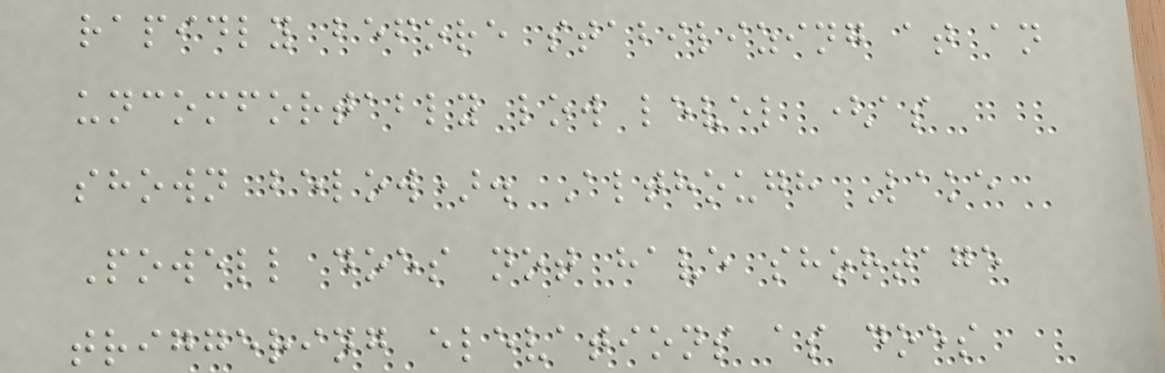rapidly before stabilizing at an
uncomfortably low level (as
shown below). Although Lake
Powell does not have shortage
triggering elevations as does
